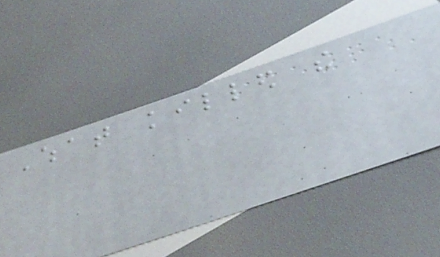What killed the
